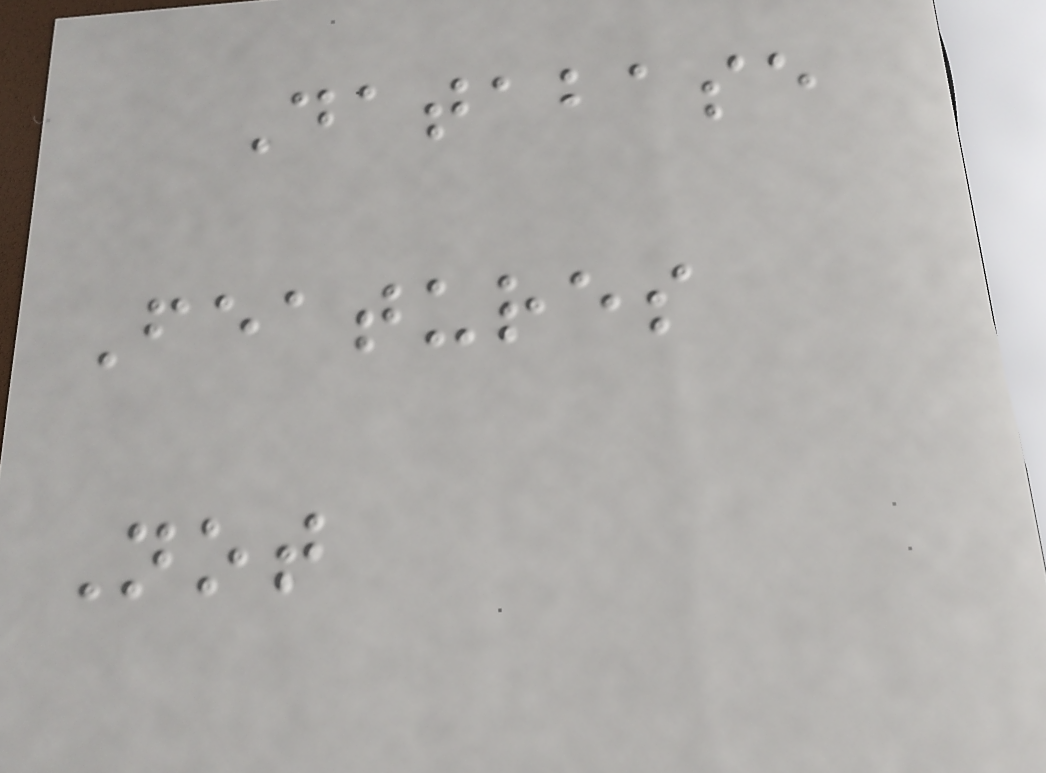Database
Features
Not
